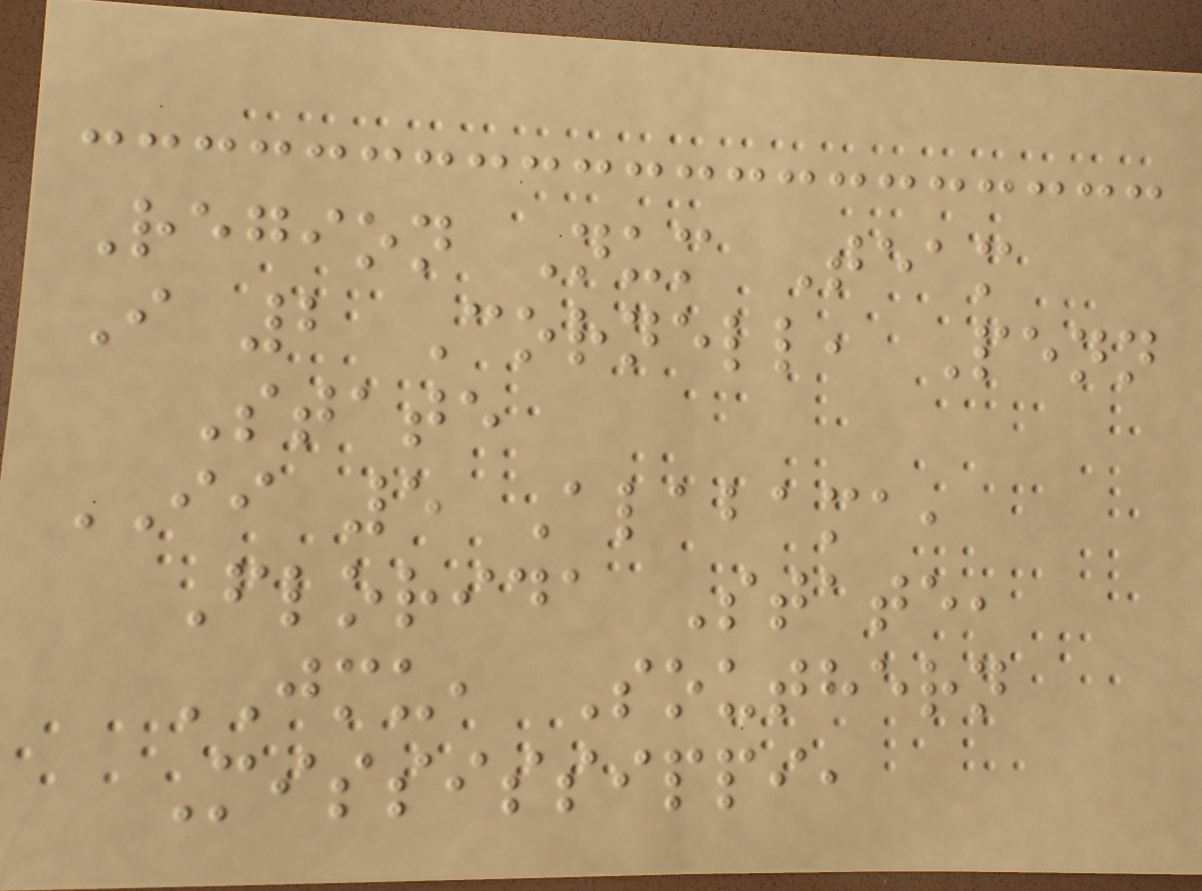Region Num Team
I 2 Cornell, Penn
State
II 5 Alabama,
Florida State,
JMU, Southern
Mississippi,
